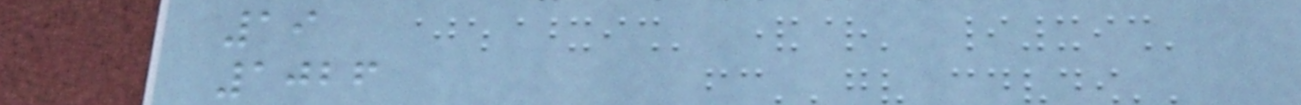19
1026
